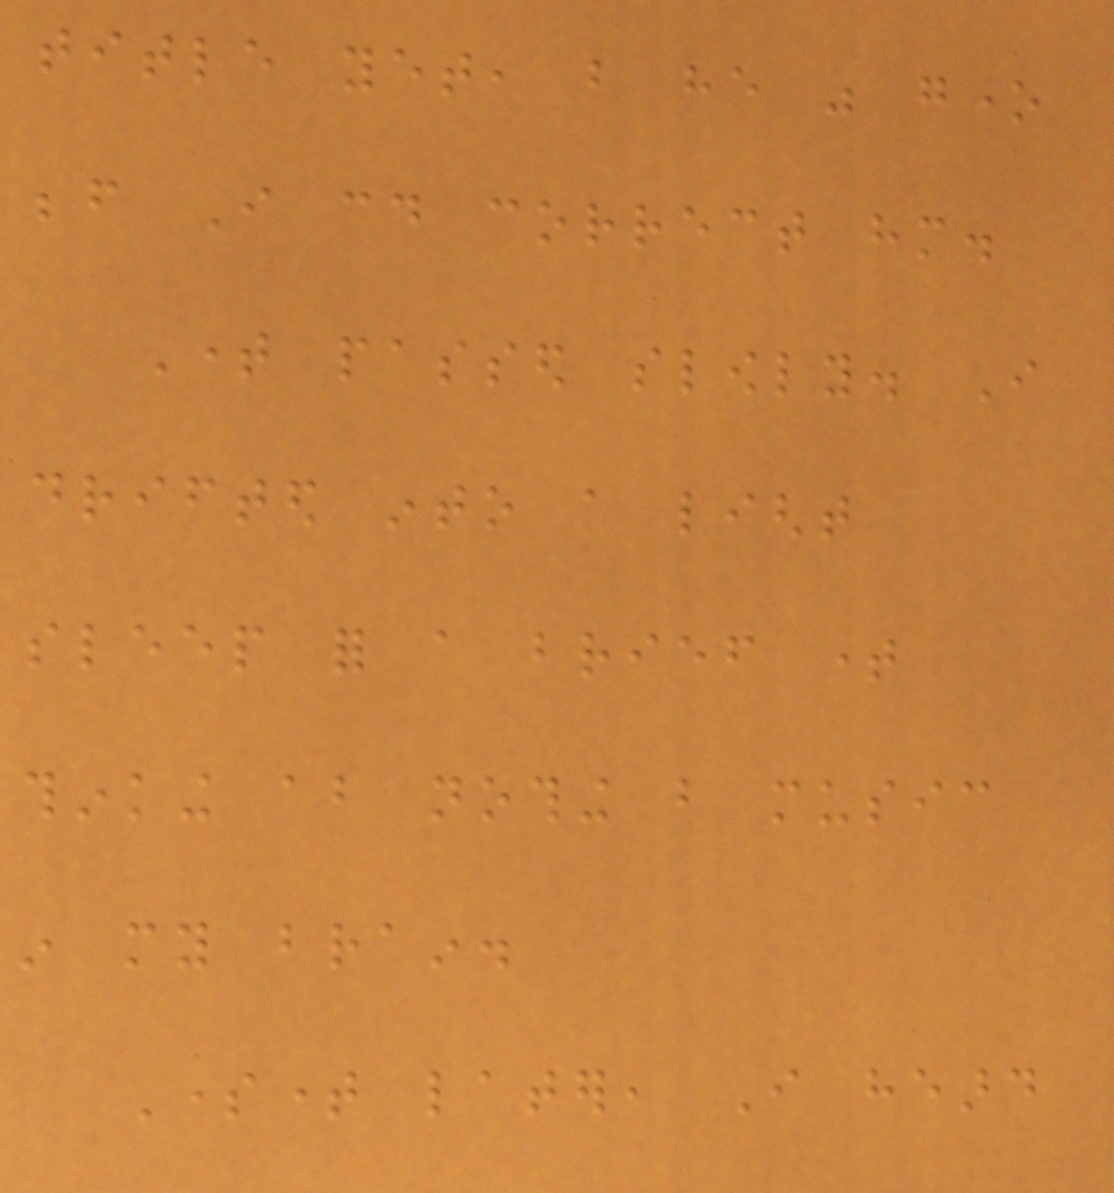title yet, but he was gone
before I could correct him.
Time passed slowly. I
drifted into a light
sleep for a brief time
thinking about nothing but music
in my brain.
Sometime later, I heard
